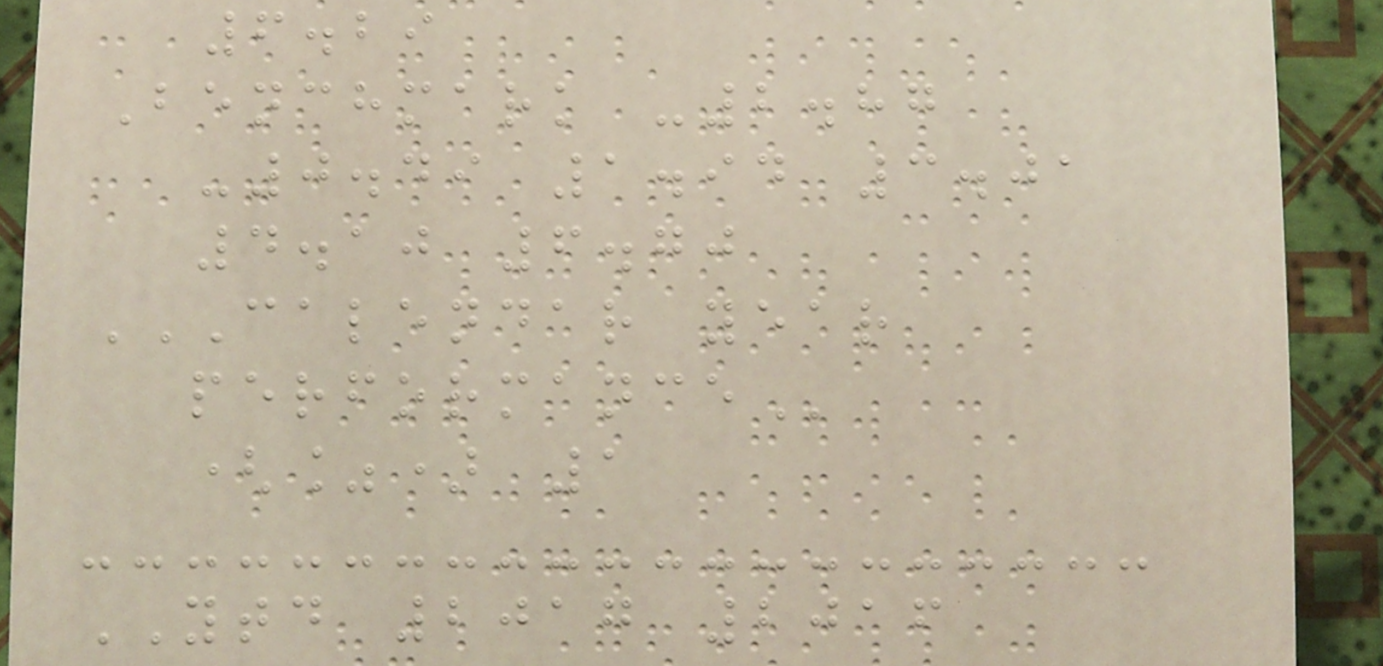6.29
Benchmark -2.87
-0.49 1.94 3.01
4.10 6.70
CALENDAR YEAR
PERFORMANCE
(%) 1
YTD 2017 2016
